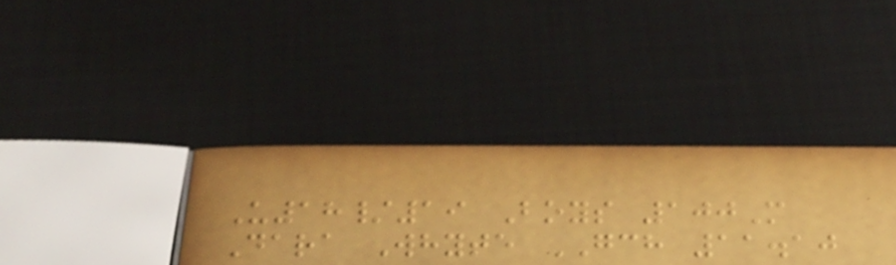U18/19 Boys 100M
Dara Whyte GCH 11.10
